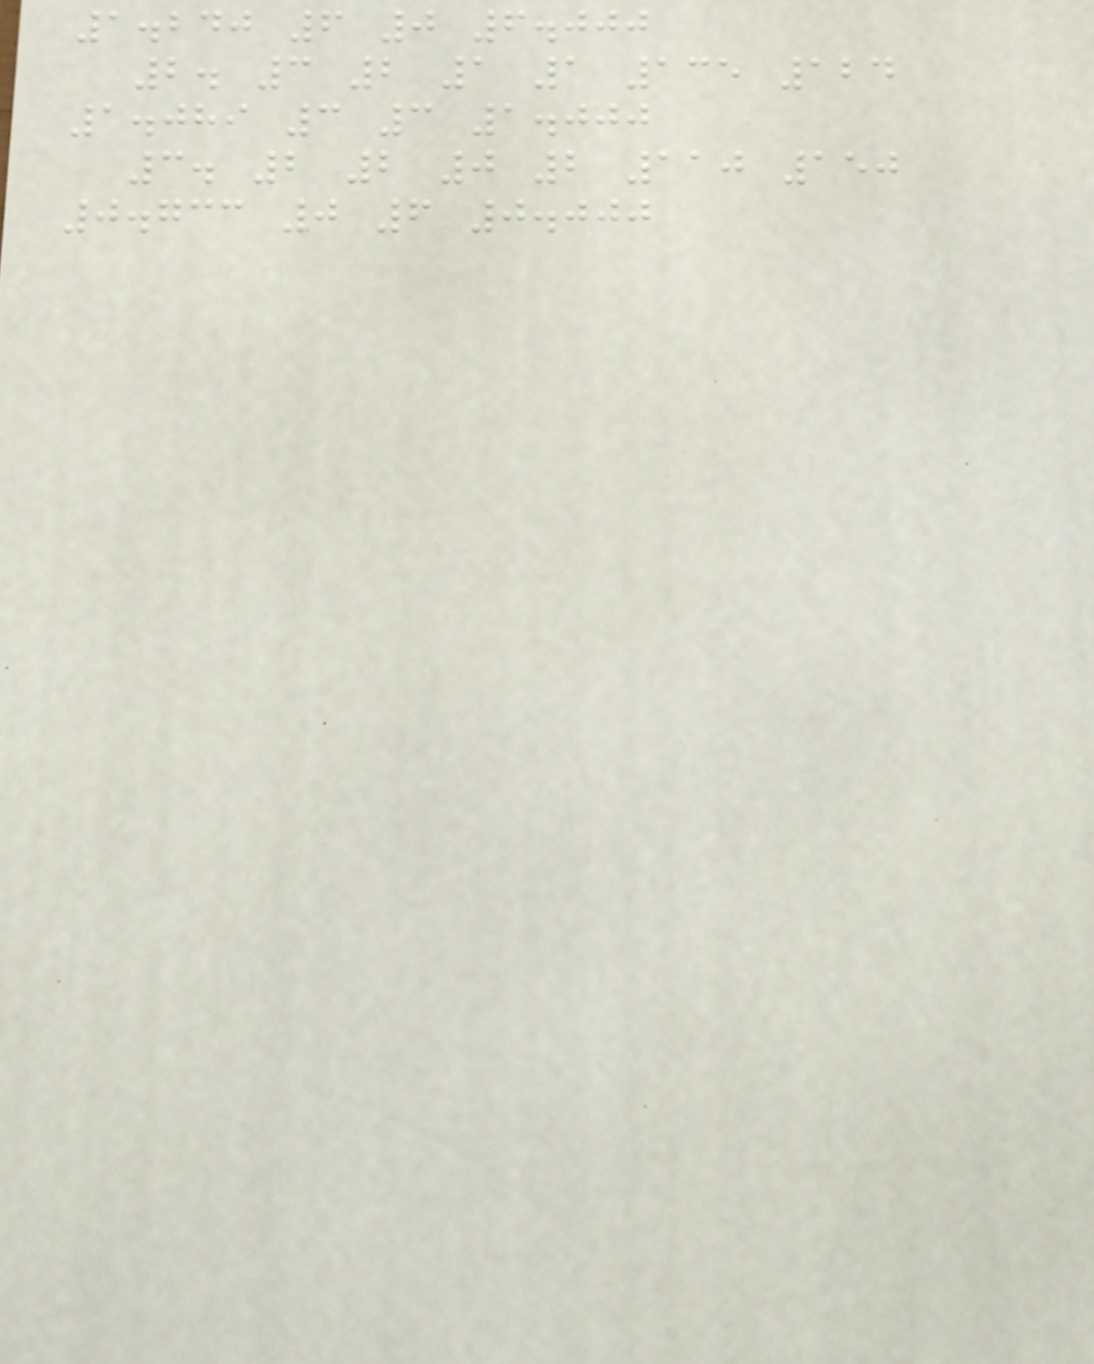1.240 6 0 6.000
2. 3 2 1 1 135 124
1.089 3 3 1.000
3. 2 2 0 2 110 150
0.733 0 6 0.000
